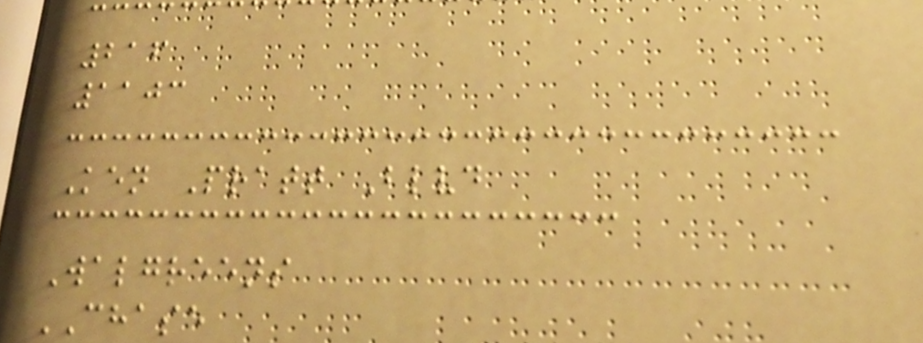216
1103
Ken Pratt Blvd
Walgreens
CHASE
